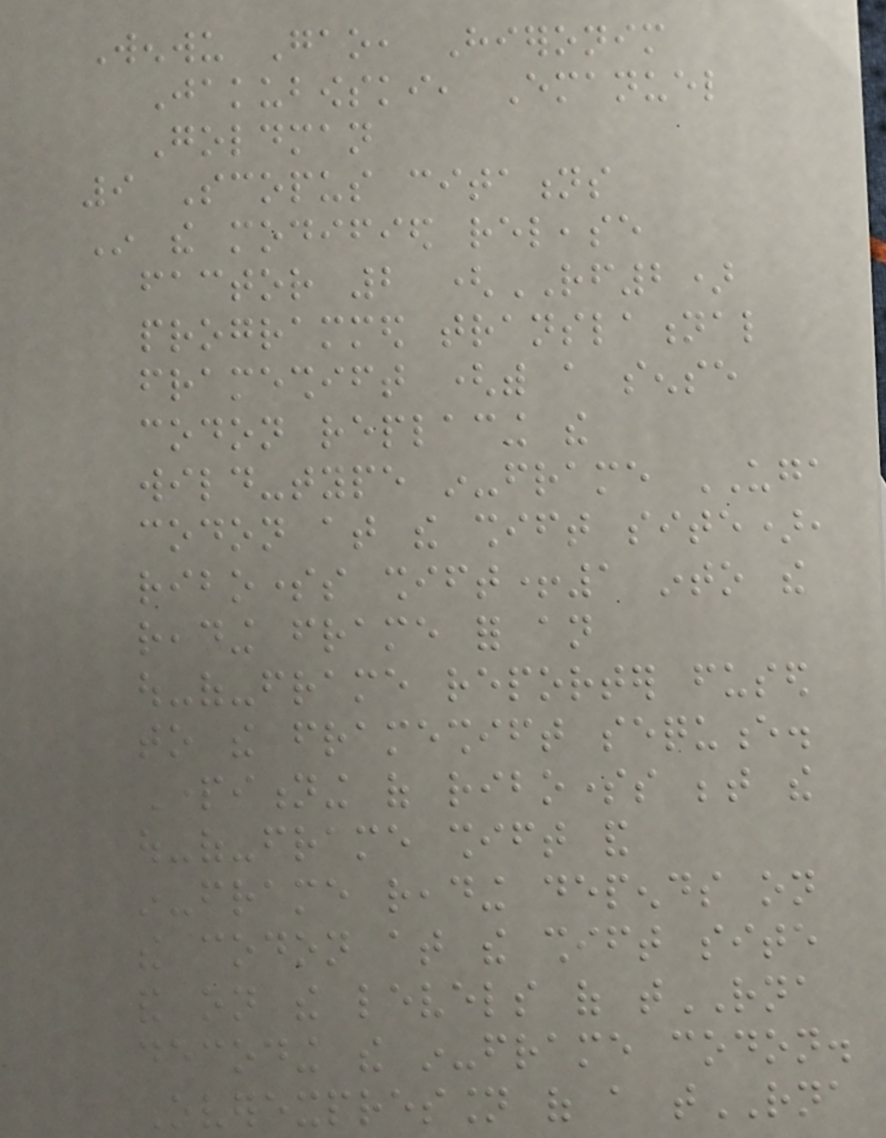Wenwu Gao, Hieronim
Jakubowski, Emanuel
Goldman
9 Scopus citations
In the modified release
factor 2 (RF2)
programmed translational
frameshift (with a sense
codon replacing the
wild-type in-frame UGA
codon at the shift site),
ribosomes shift+1 into the
reading frame for an
out-of-frame reporter fused
to the frameshift sequence.
Partitioning of ribosomes between the
out-of-frame shift and
in-frame reading depends on
the codon at the shift site
and on the levels of tRNA
decoding the in-frame codon.
Overexpression of a tRNA
